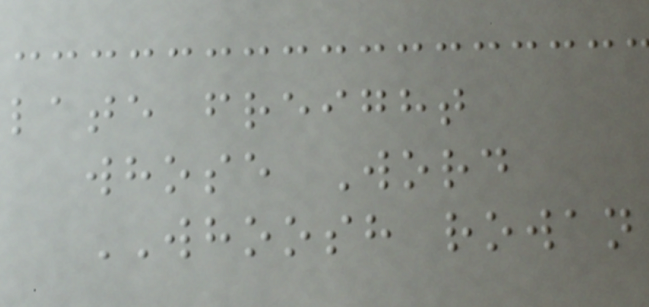late freight
whose Word
WHOOSH rowan
